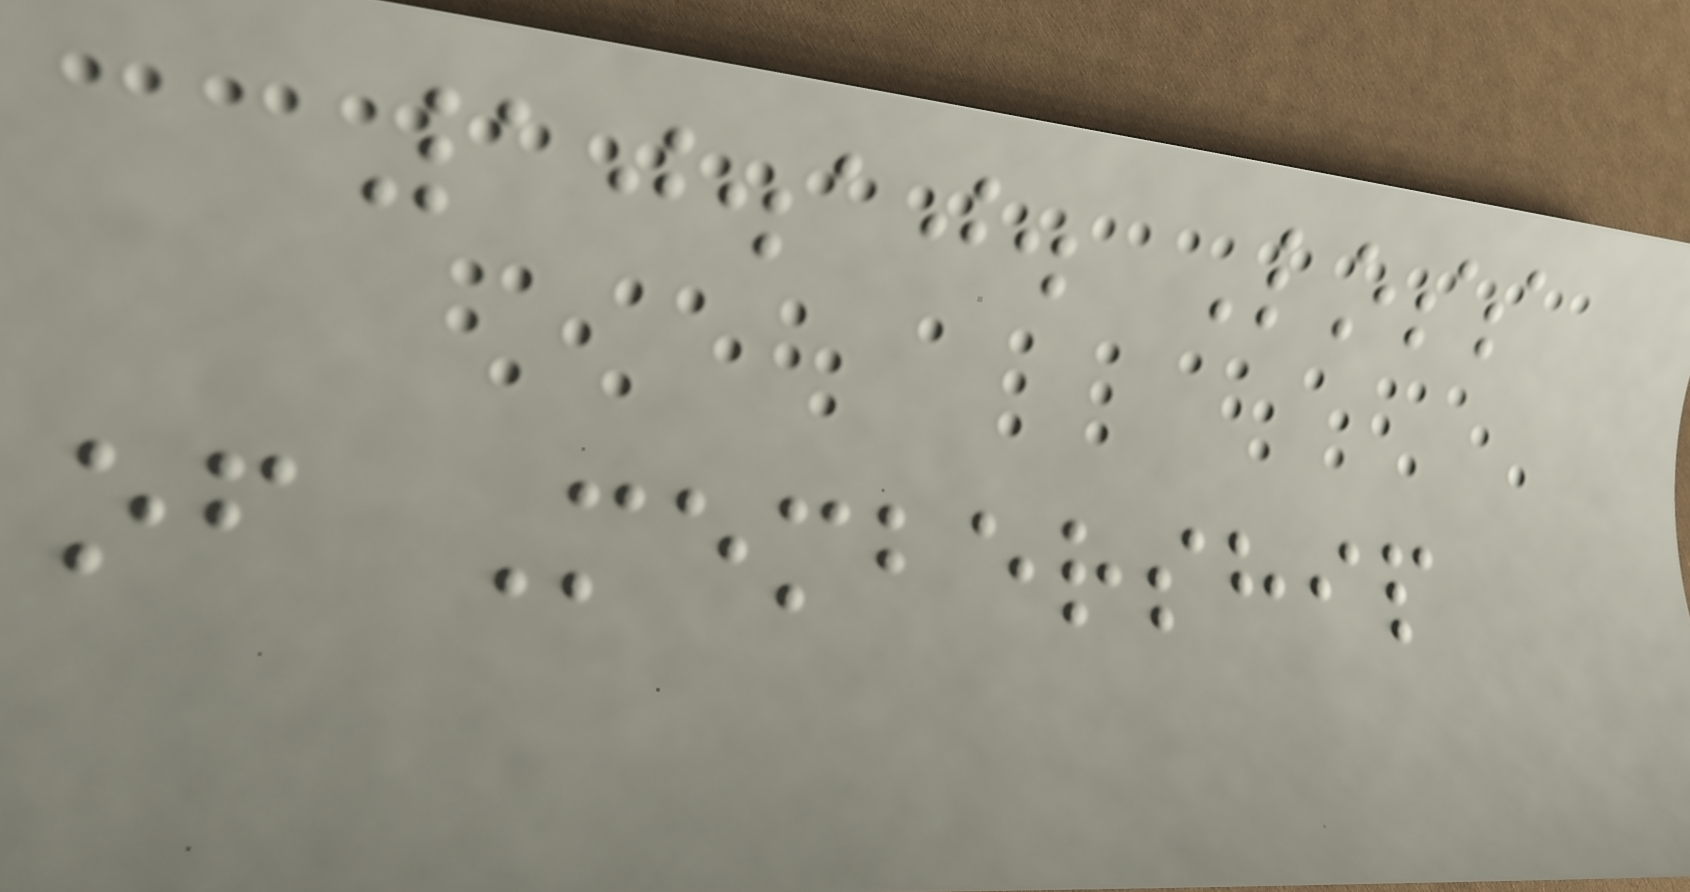10.10. Loss
of Membership
